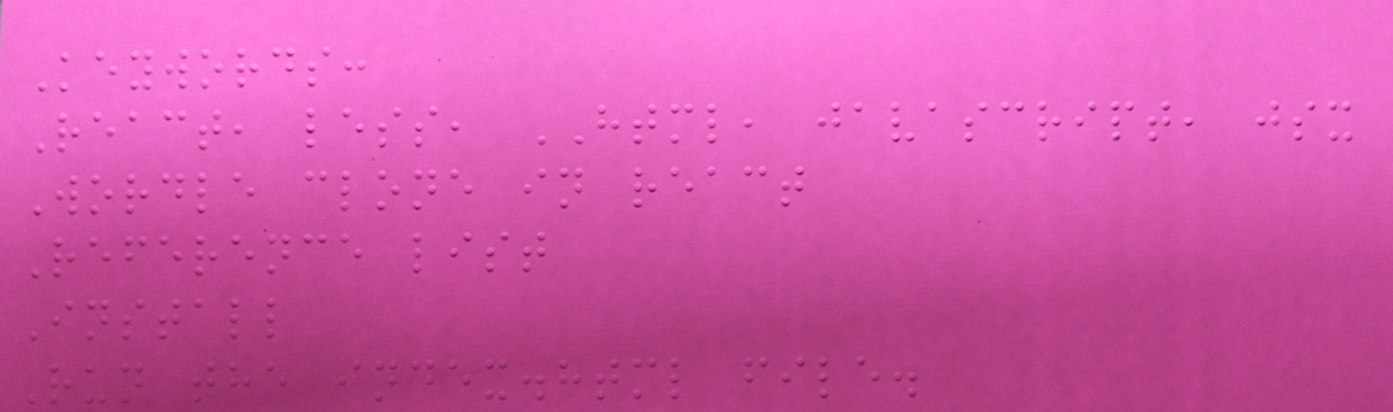Keywords:
React, less, HTML, javascript, jsx
Wordle clone in react
Reference list
Install
Run the index.html file.
